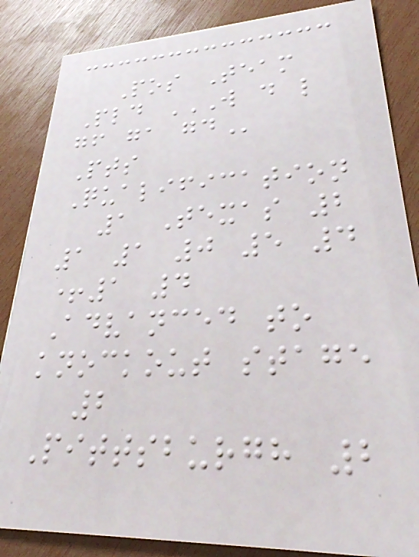Pos Team
Pld W D L
GF GA GD
Pts
Qualification
1 Texas 2
1 1 0 5 4
+1 4
Advanced to
knockout stage
2
Pittsburgh 2
